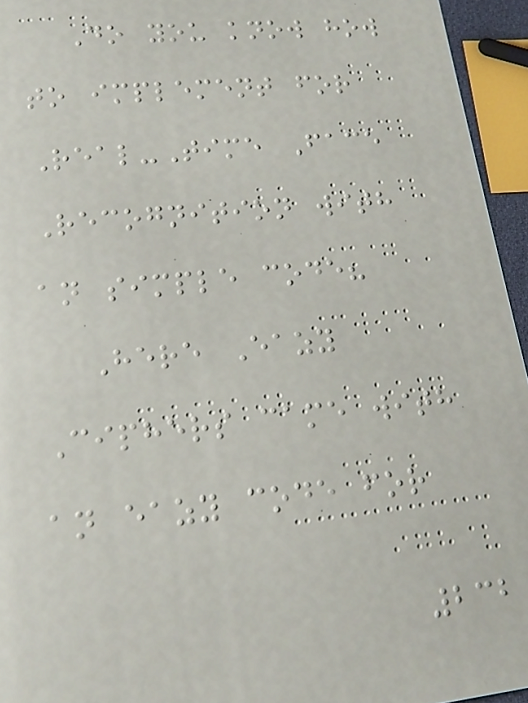Do you know how
to implement for
Real-Time Face
Recognition with
an simple code?
Here Eazy
Ciphers came with
an eazy code for
232
